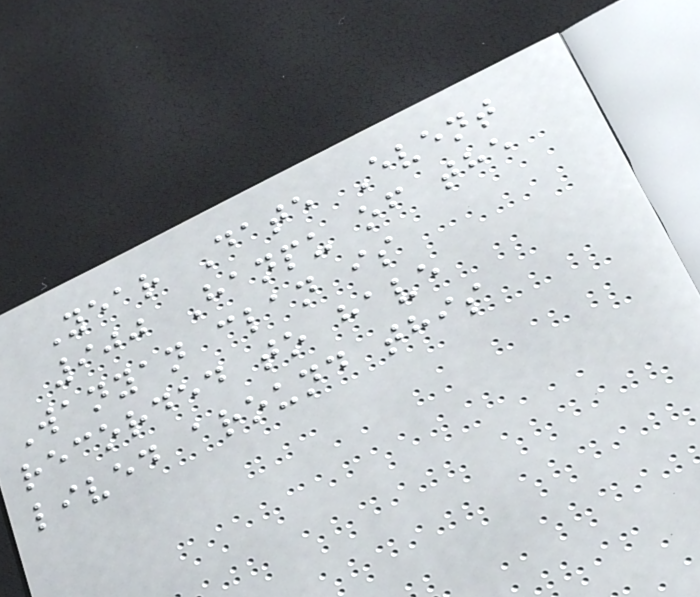Year Date Event
900 Hanpu of the
Wanyan clan is
recorded to have
lived around this
